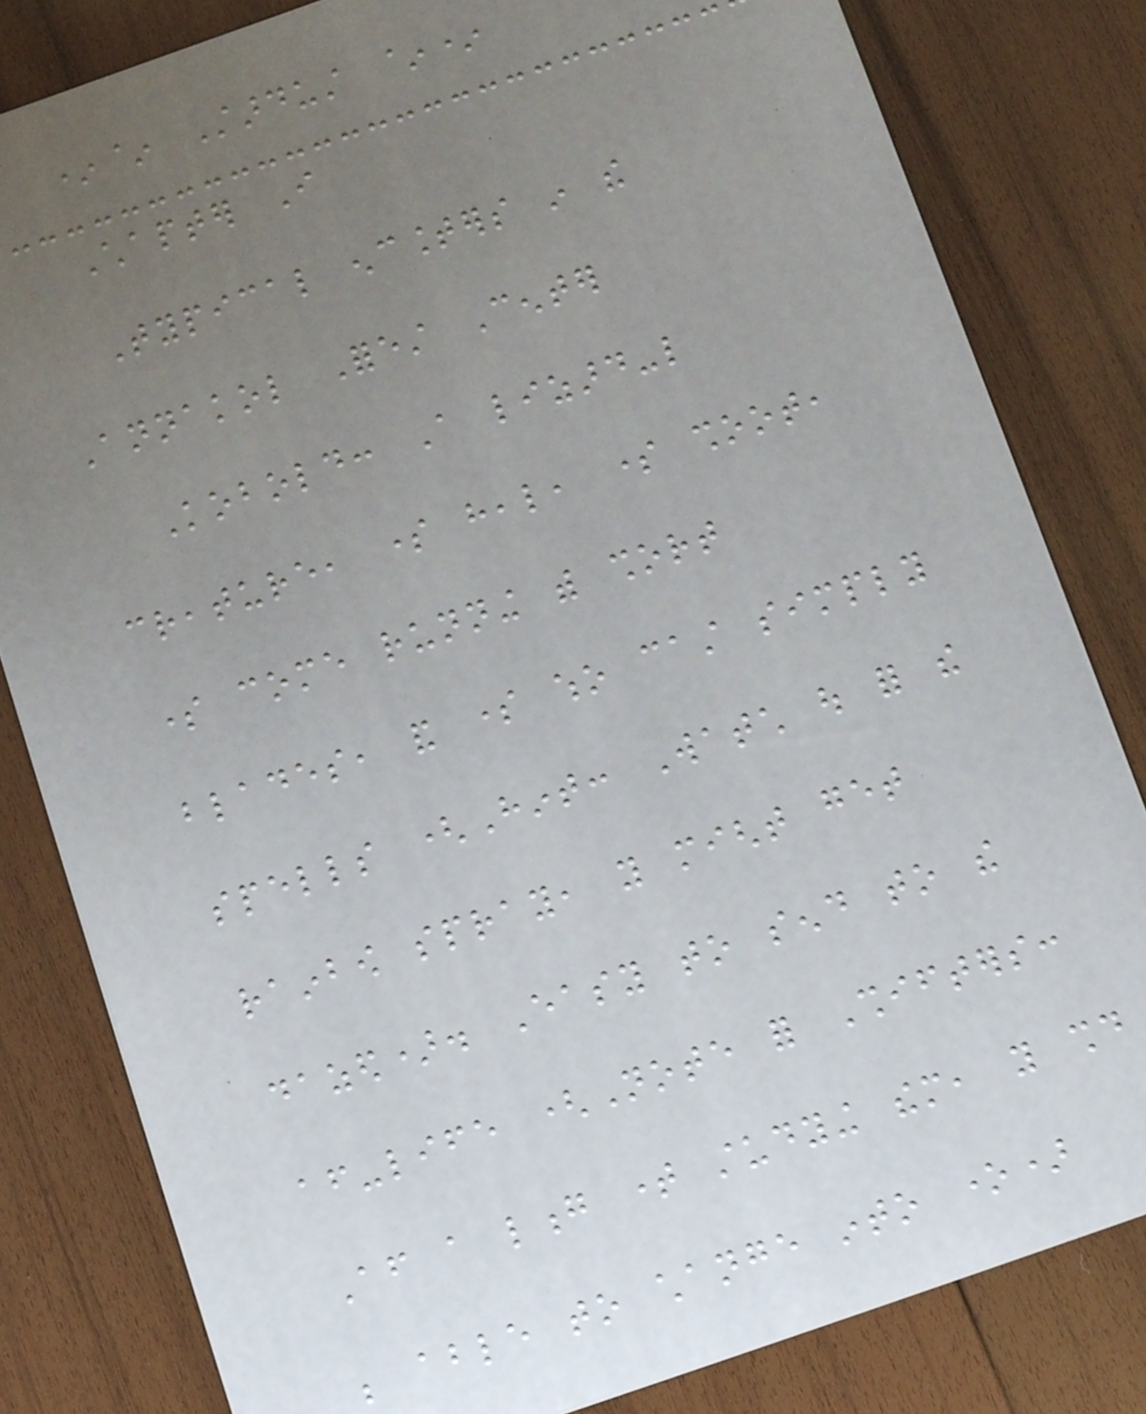*~ Stardust ~*
Chapter I
Typical encounters in the
Annakol Forest Center
Kobold: A lizard-like
creature, some heal, some shoot,
some come running with short
blades, and some who cast simply
spells (Hint: Watch out for the
rainbow spray, you might get
dazed). Easy to send to the
after-life (Note for Shifters:
After a long time studying them, you should
be able to change into one)
